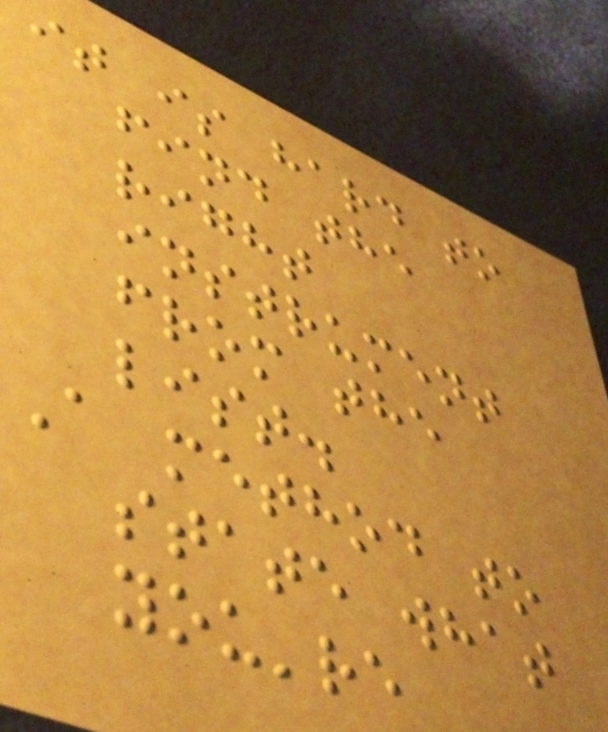it is hard to
find the
right
instrument
from the
list.
A method to
state what
you're
